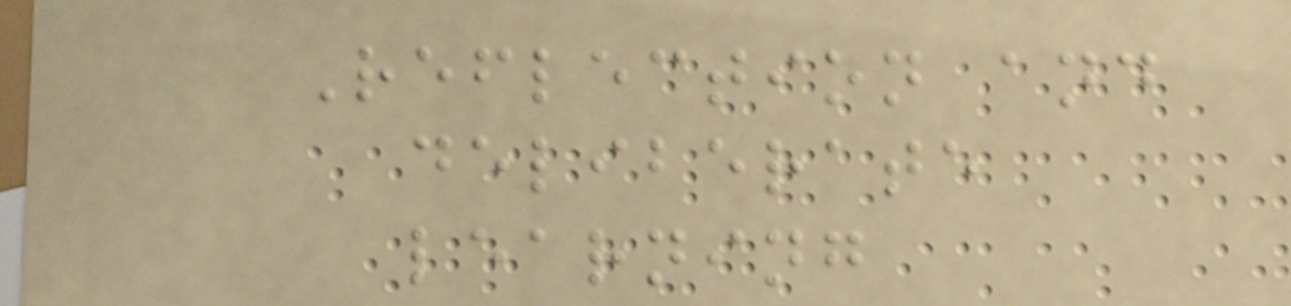Reflection and
deliberate
learning
